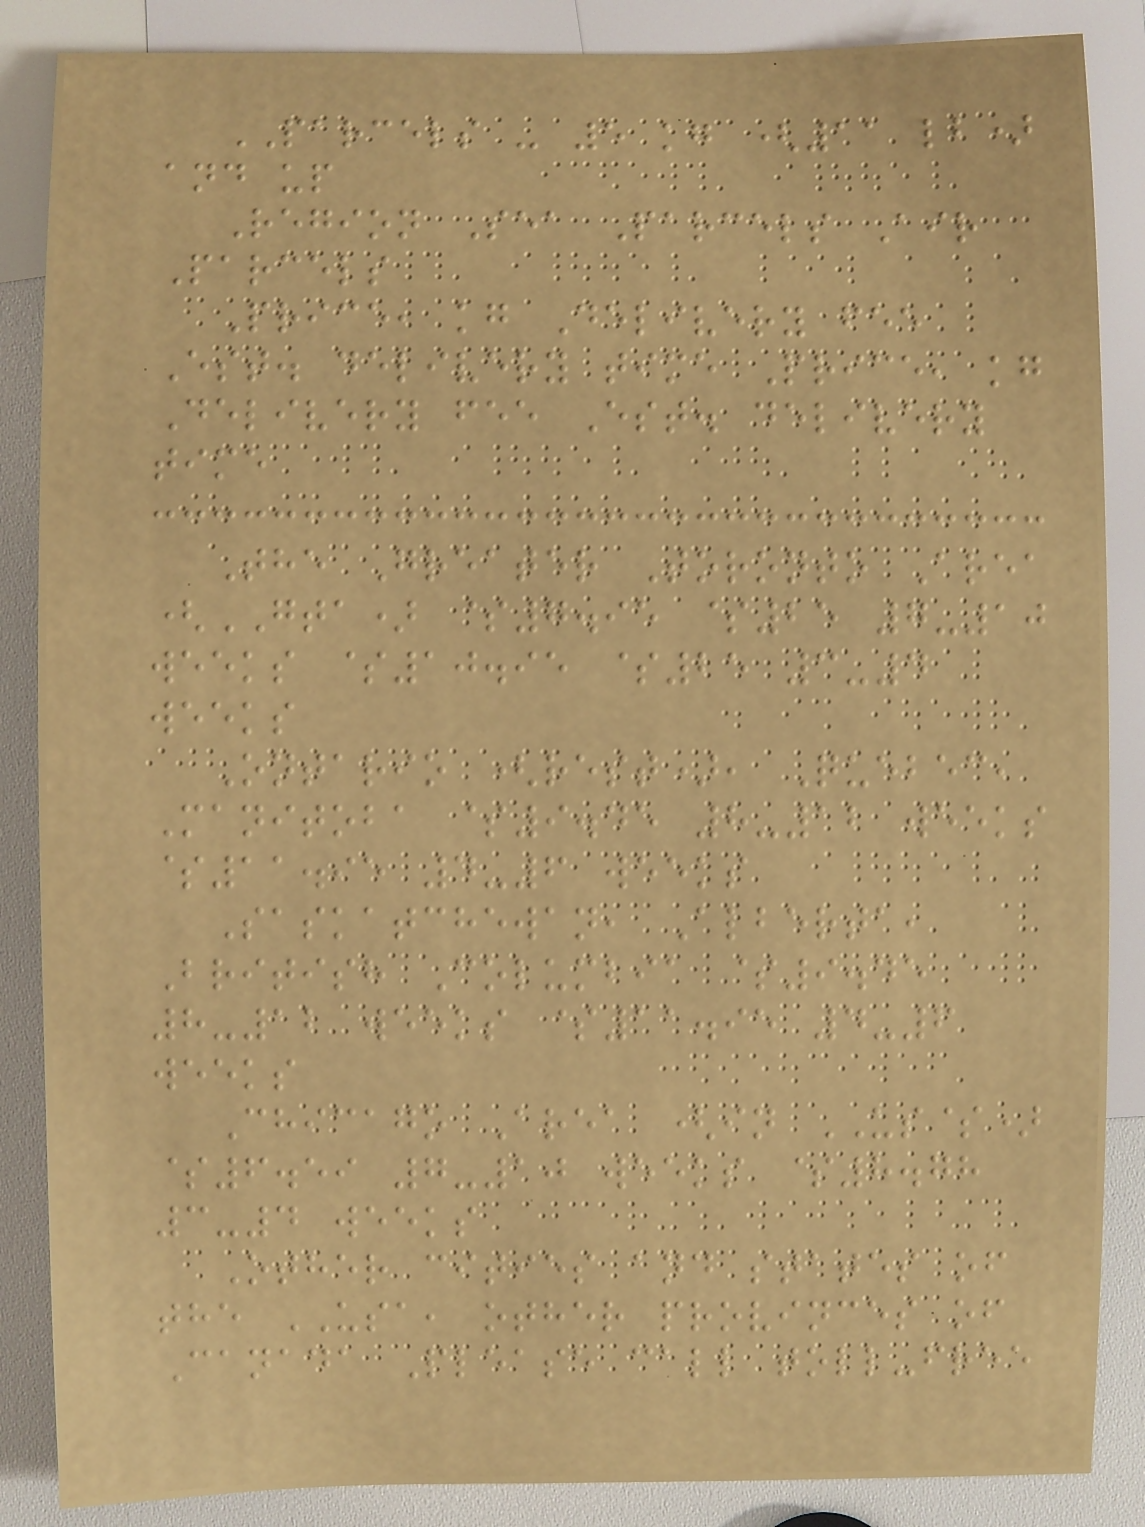PARCELS - 5 kg (11 lb)
and up
Region Sea Parcels Air
Parcels
Price, kg Delivery fee
Est. delivery time Price, kg
Delivery fee Est. delivery
time
The Greater Toronto Area
(GTA) $7.95 $25 7-10
weeks $10.95 $25 3-4
weeks
Ontario (rest), Quebec,
Manitoba $9.45 8-12 weeks
$11.95 4-6 weeks
Saskatchewan, Alberta,
British Columbia $9.45
8-12 weeks $11.95 4-6
weeks
Chicago Area (in US$)
$6.59 7-10 weeks $8.78
3-4 weeks
Other cities and states of
the USA, other provinces of
Canada Please call toll-free
